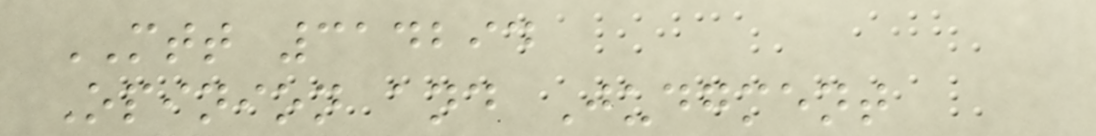MTT 314294
Opinion and Judgment
